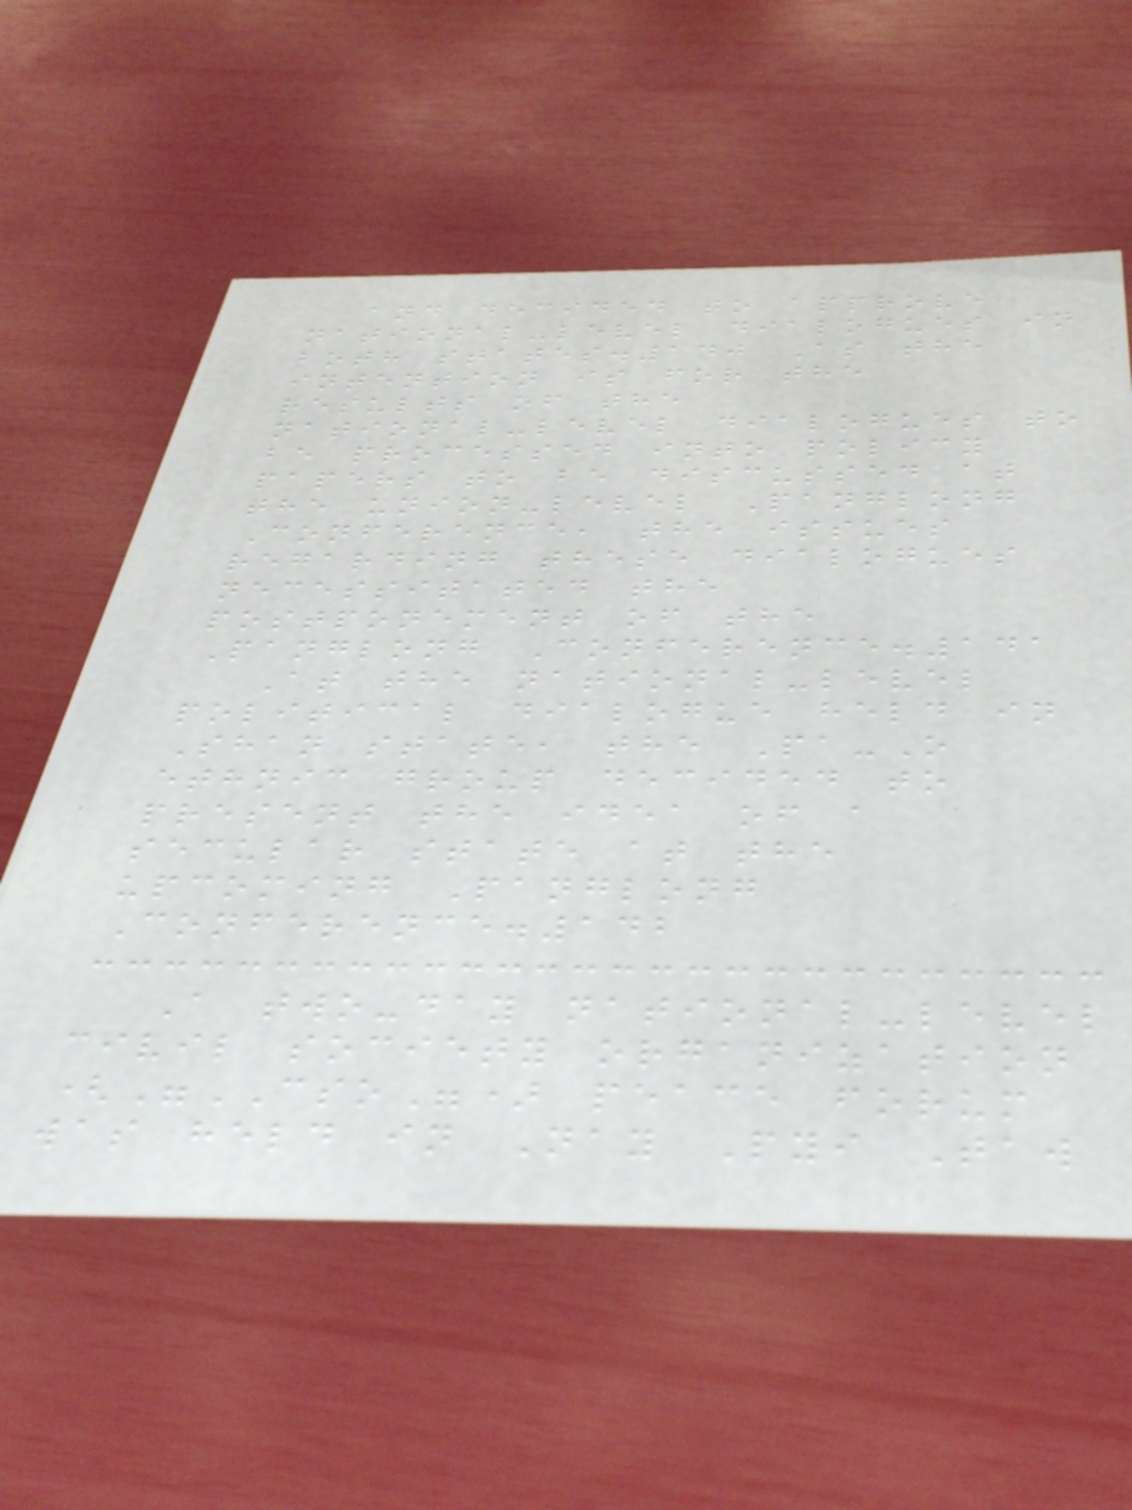and decided to approve
national-level dialogues in
both states.140 As the
intention is for the
results of the
national-level dialogues to
be processed into policy
papers to be discussed at
the union-level Panglong
Conference, the issues
regarding these dialogues
necessitated the
postponement of the
Panglong Conference.141
At the national-level
political dialogue held in
Shan state, the Pa-O
ethnic group decided to
present the idea of a
secular state at the
upcoming Panglong
Conference.142
A two-day national-level
civil society organization
("CSO") peace forum
was held in Nay Pyi Taw
